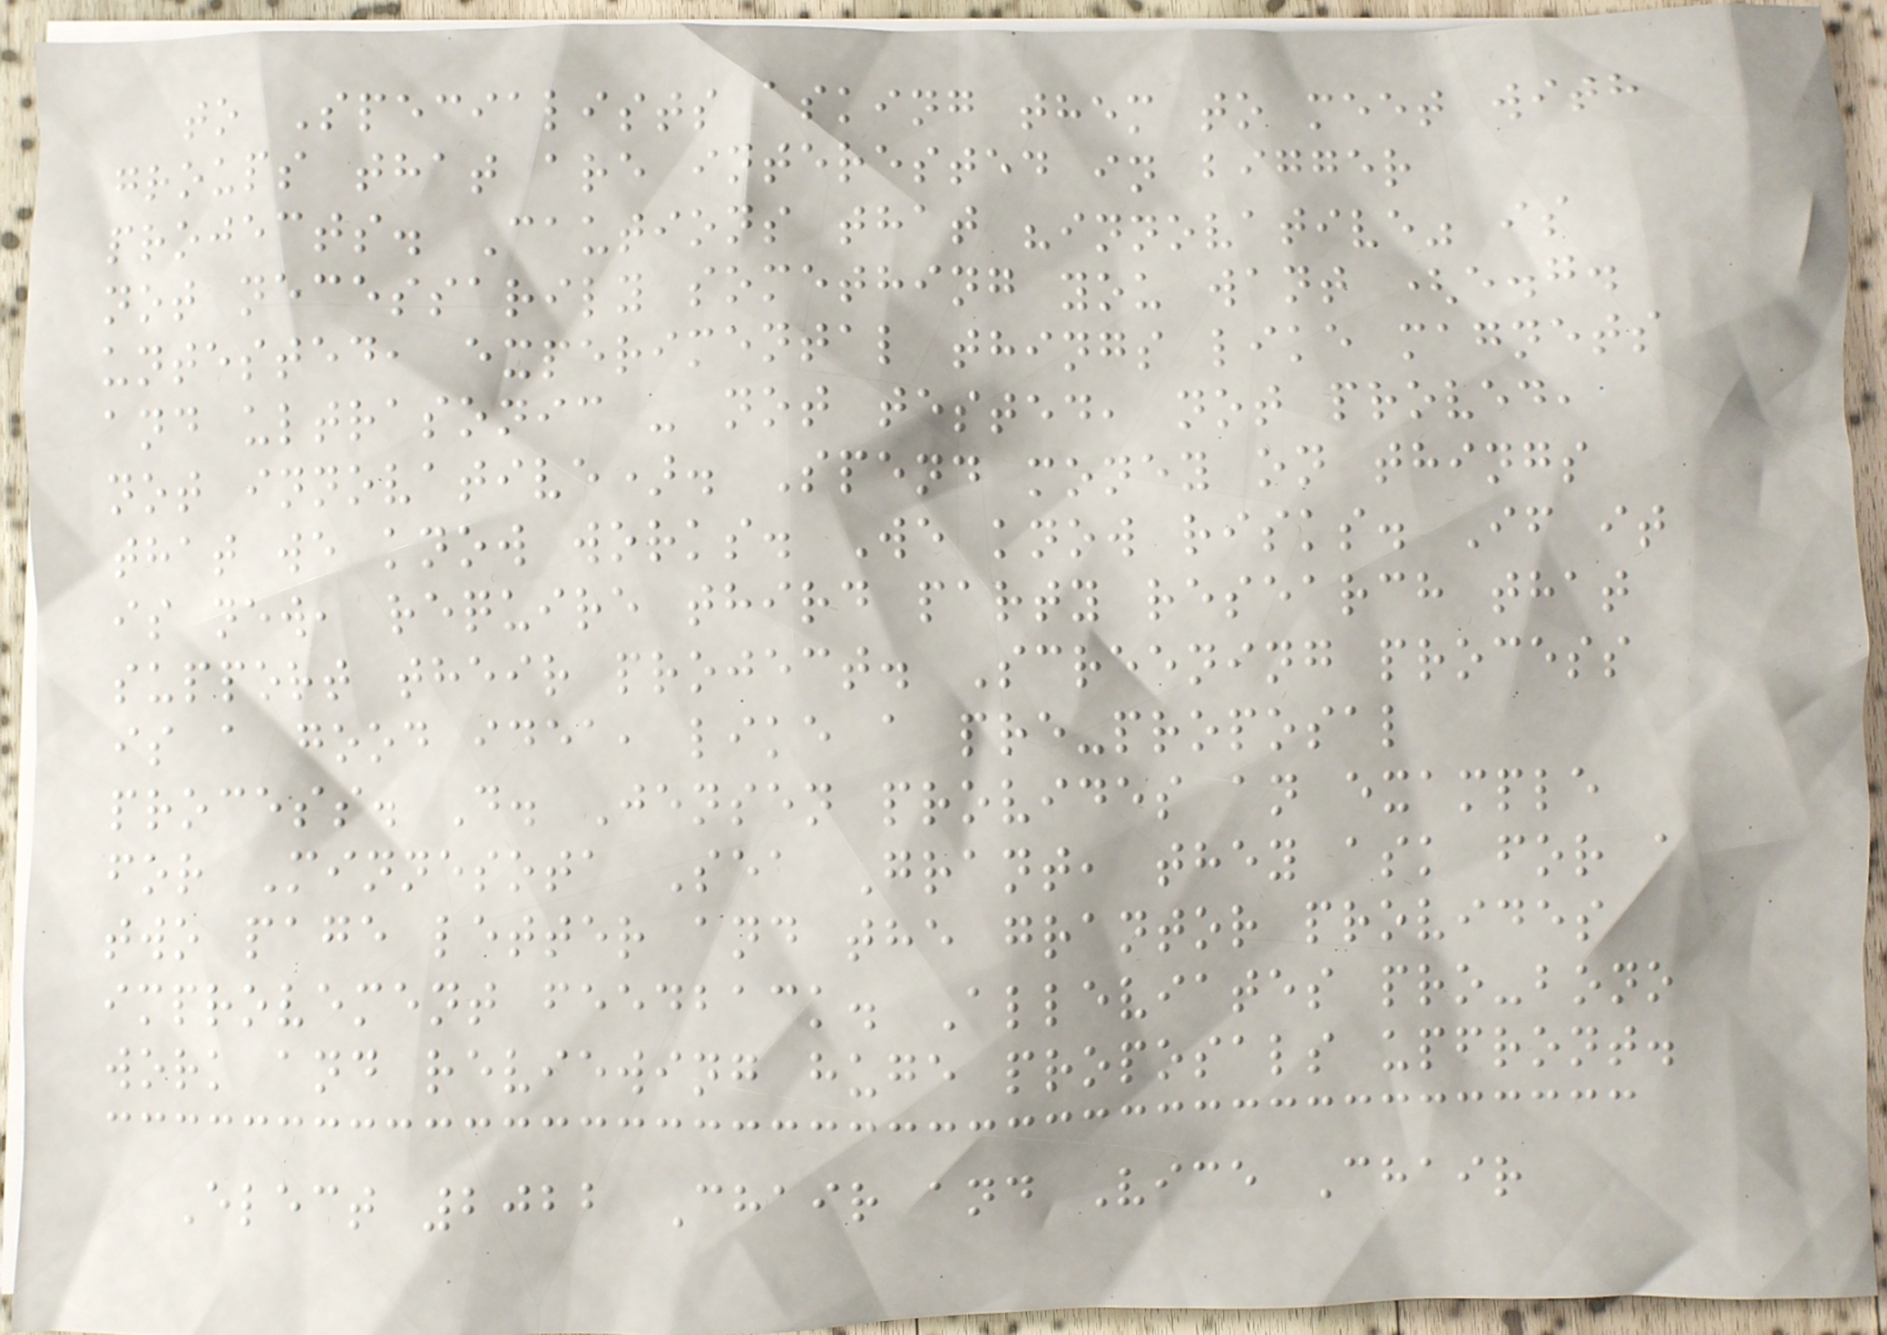to Specialists asking them to meet with
groups that are interested in bigger
projects. Cautions that "innovative" is
not necessarily something you want (e.g.
untested, experimental things like magnets
and ultrasonic - not tested, not proved,
not innovative). Spend money on things
that we know works. We know risks. If it
is new, require third party research that
support their project. Screening process
is a good idea, like a pre-proposal
process. D. Jensen provides an example
for Minnesota Sea Grant, they ask for a
two page letter and the grantor provides
improvement feedback. Alleviates pro-bono
work and reviewing huge proposals upfront.
Elect 2022 Chair and Vice Chair
